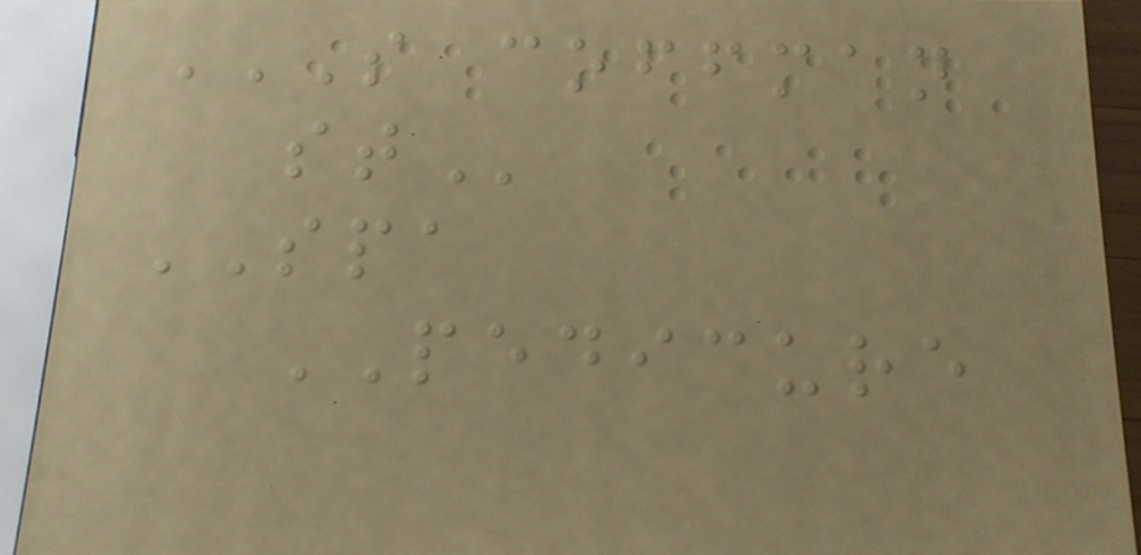S COFFMAN
ST
SPA
PEDICURE
